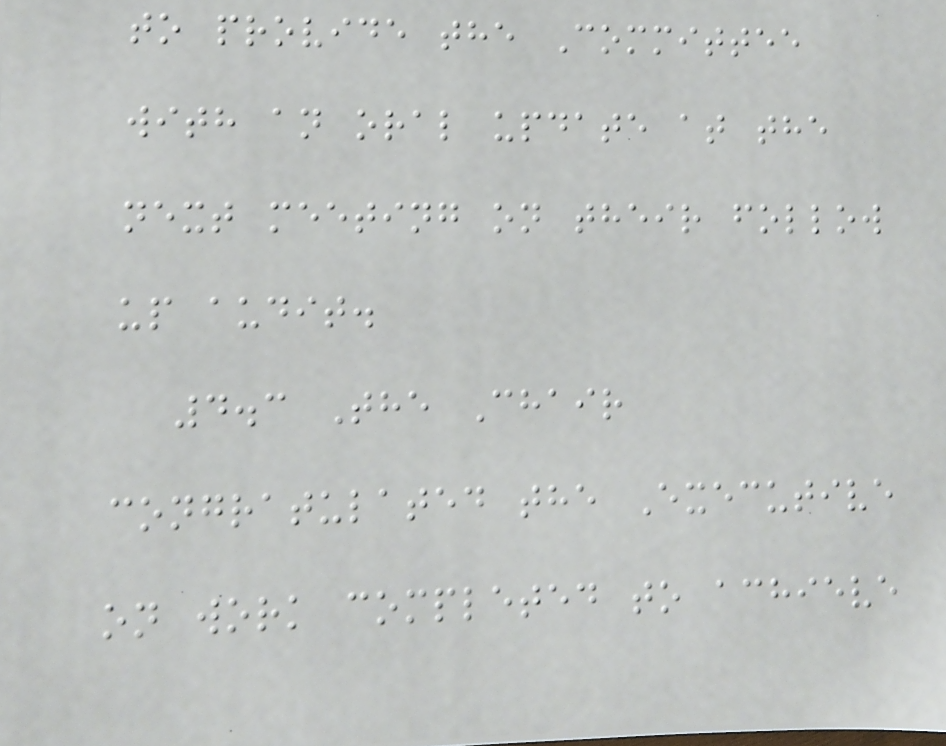to provide the Committee
with an oral update at the
next meeting on their follow
up audit.
4.3 The Chair
congratulated the Executive
on work completed to achieve
